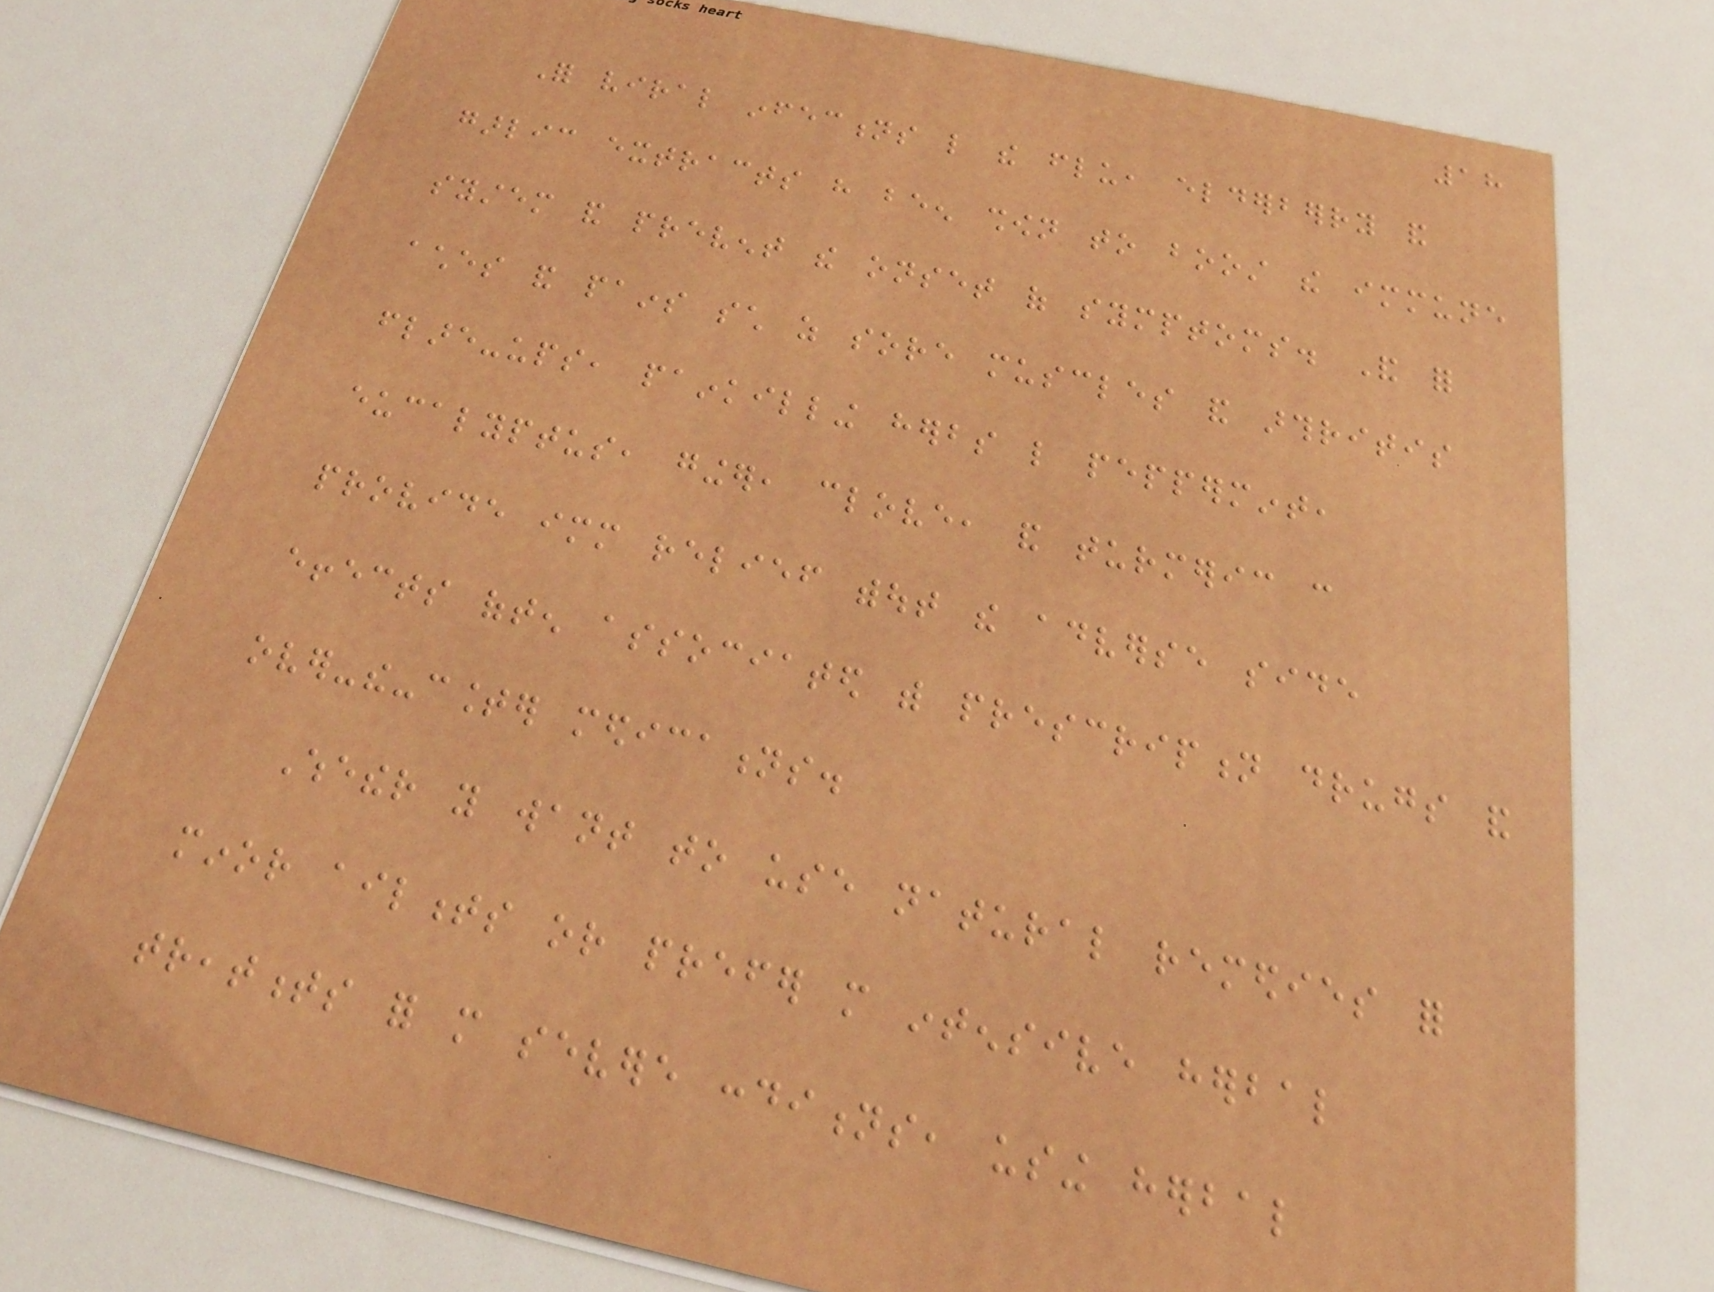18
For viral infections like the flu, elderberry and
garlic extracts have been shown to boost the immune
system and prevent the onset of symptoms. And for
aches and pains such as sore muscles and arthritis
flare-ups, painkilling herbs like peppermint,
eucalyptus, ginger, clove, and turmeric can
provide immediate relief without the adverse side
effects often associated with prescription drugs and
over-the-counter medications.
Whether you want to use natural remedies for
minor ailments or prefer more intensive herbal
treatments for more severe conditions, using herbal
